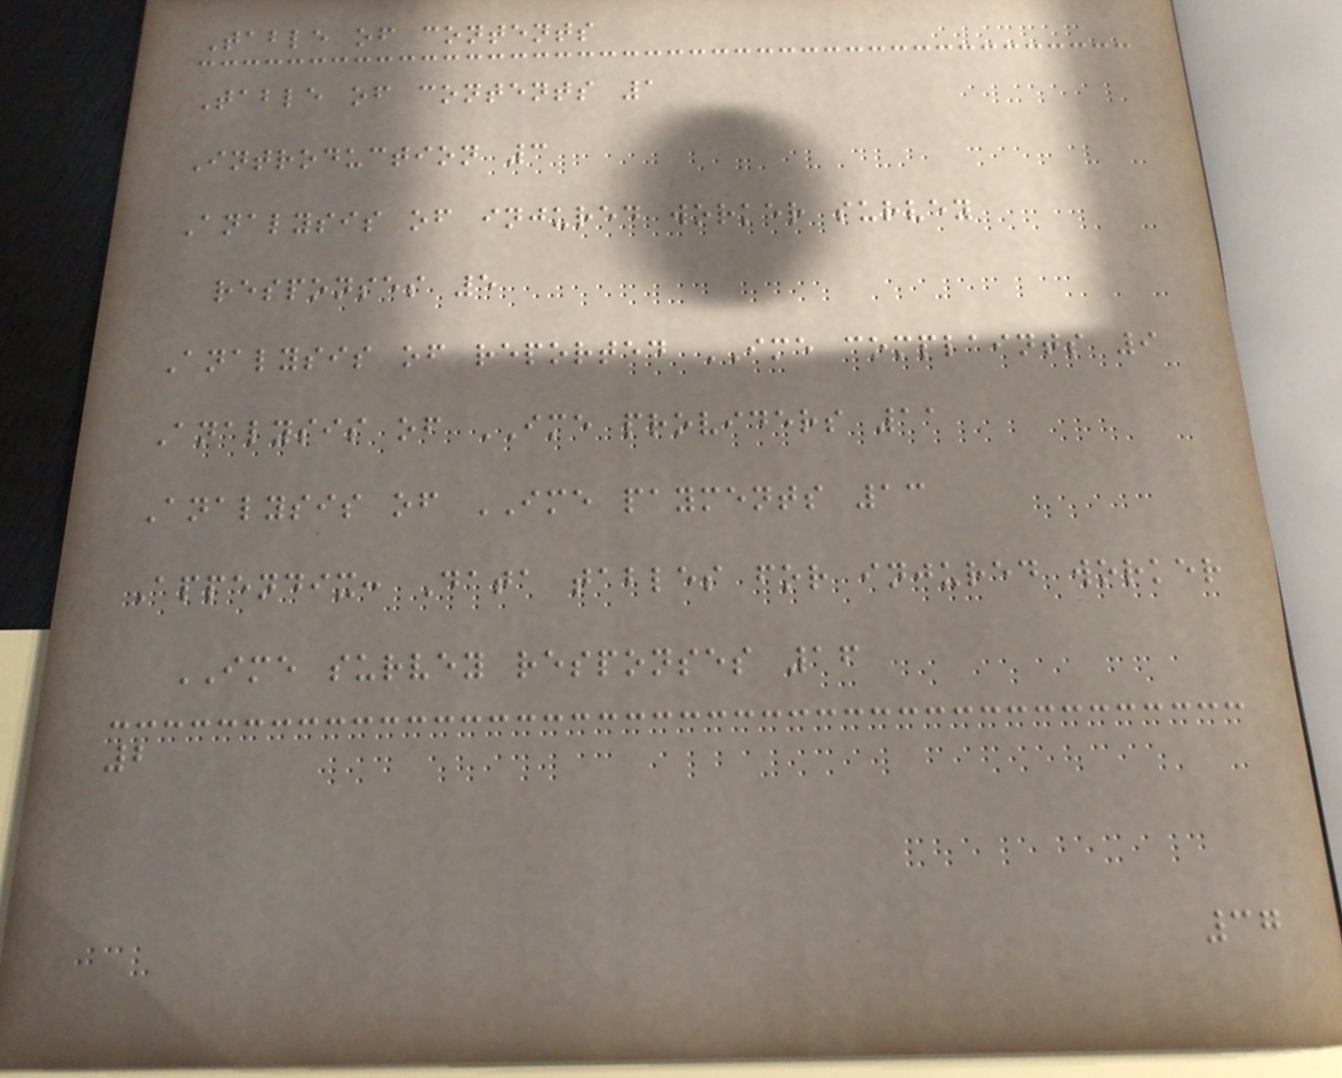Table of contents
Table of contents 1
Introduction 3
Analysis of injured worker survey
responses 5
Analysis of reported IME complaints 9
Analysis of IME providers 11
Analysis of IME payments 13
Appendix: Data tables for injured worker
IME survey responses 16
2
37
